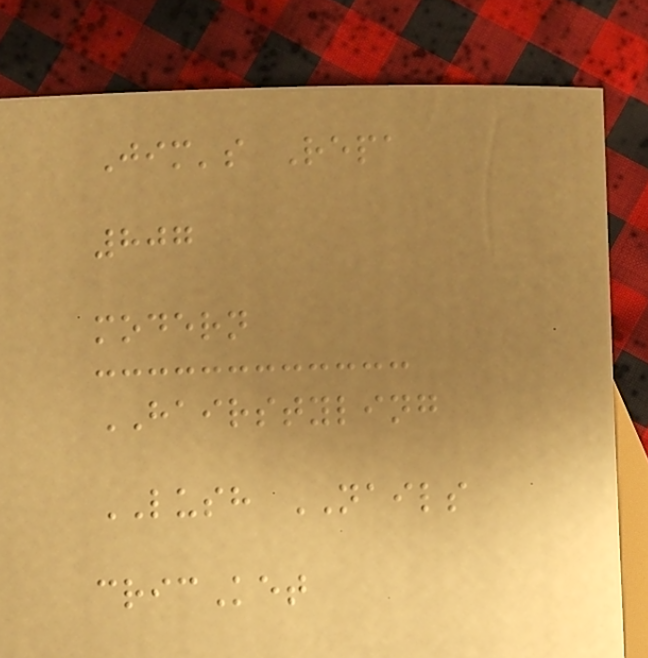Jim's Repa
807
modern
HAIRSTYLING
LUSH NAILS
cricKet
